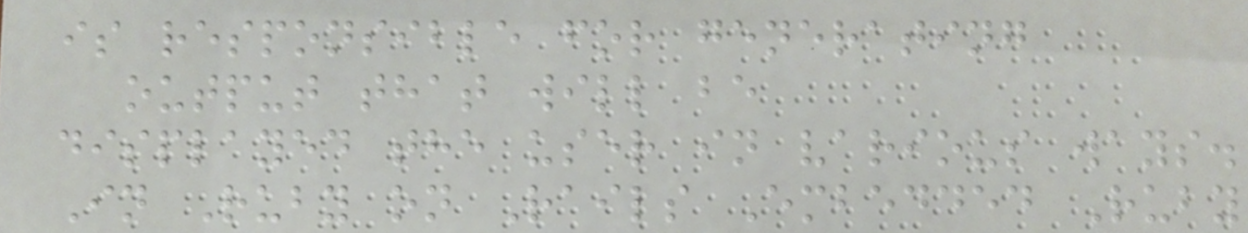is responsible for generating
output that will be
displayed the user in various ways.
In Ruby on Rails Embedded Ruby
